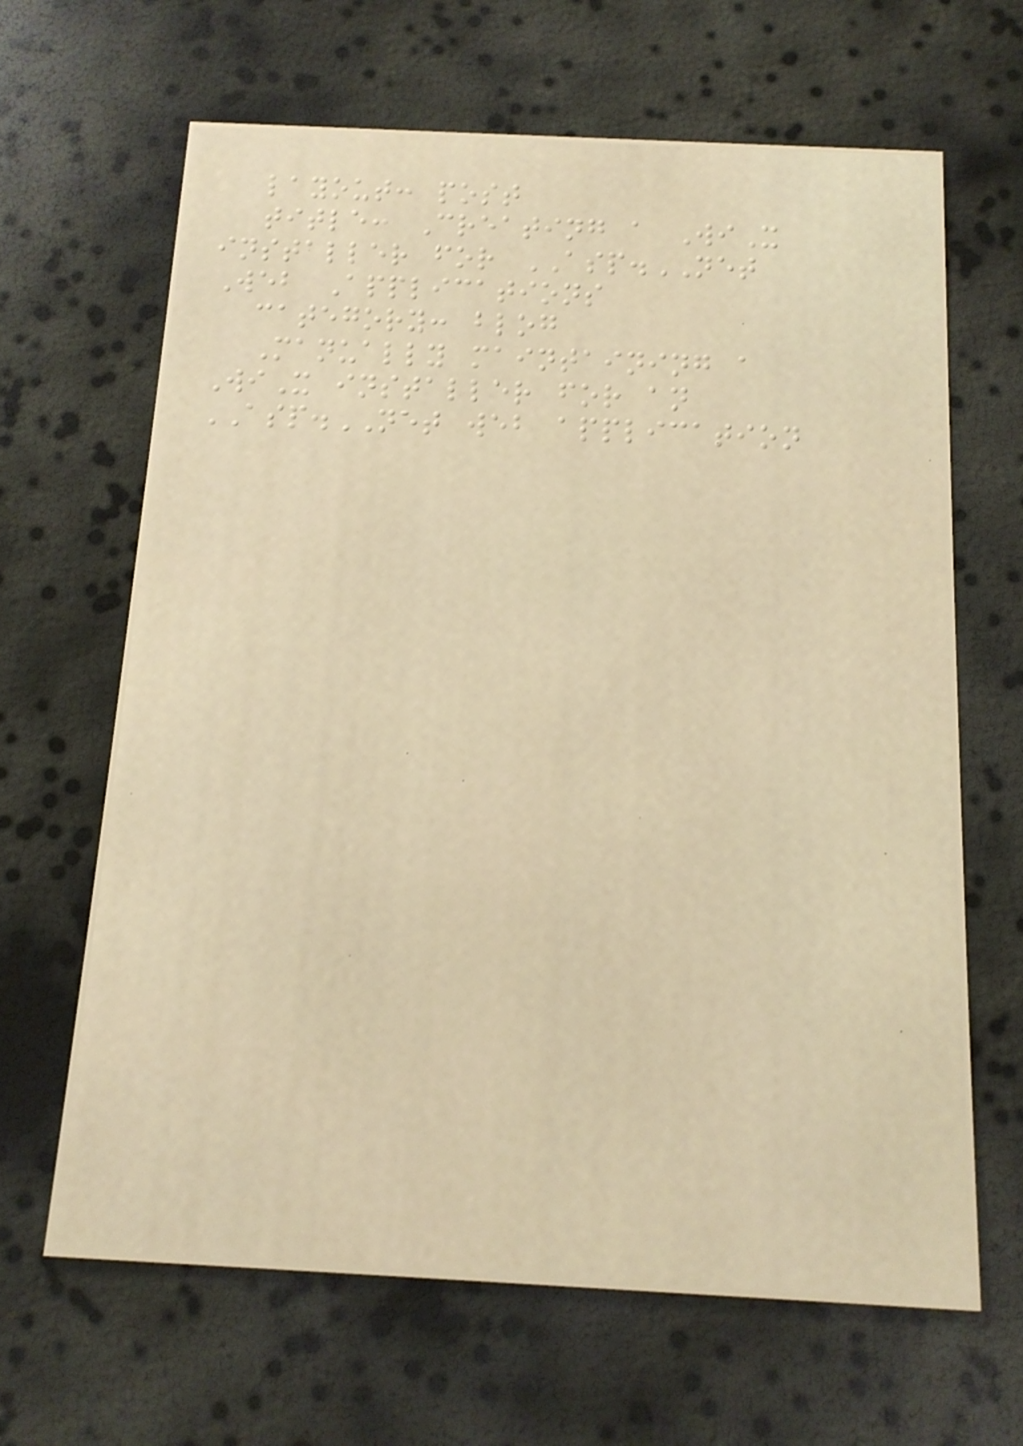layout: post
title: Creating a WiX
installer for ASP.NET
Web Applications
category: blog
Manually maintaining a
WiX installer for an
ASP.NET web application
